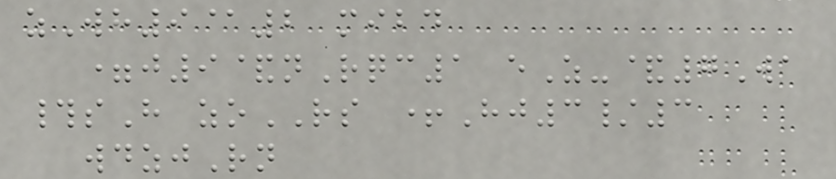zWh9@2 mibd
=j9&nRqc1 eZ-&7Wa
#sH zoRS +Hj3/3
wdzjRn
